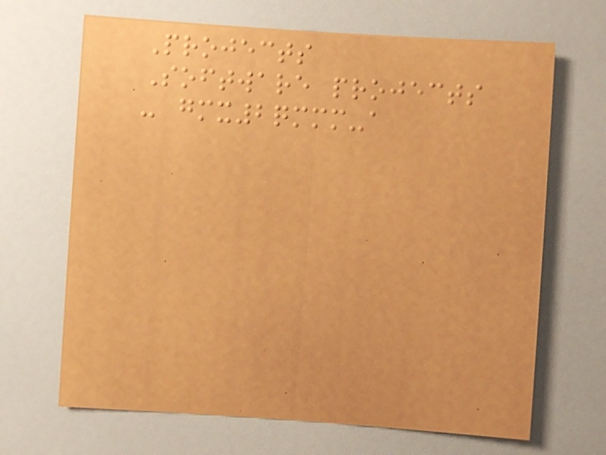Projects
Software projects
- gmx2qmmm-a
